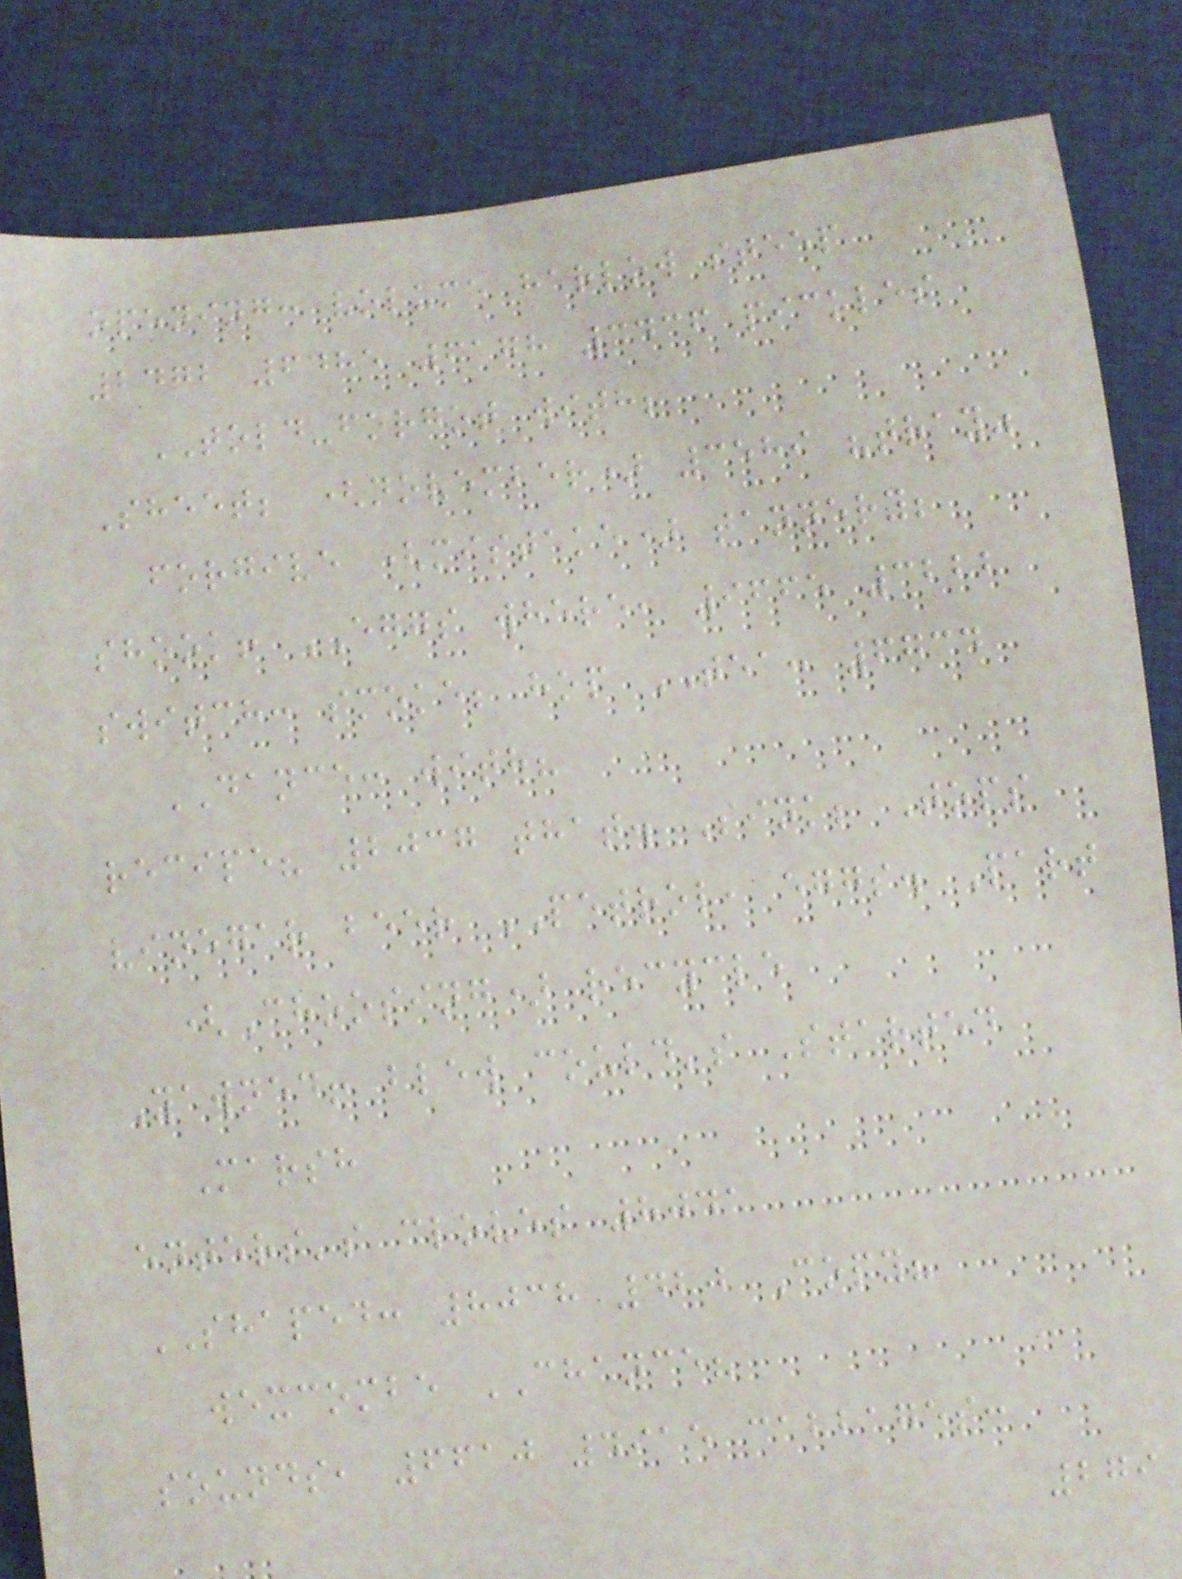opening: volume harlow steep
2472 6485 6178 3436 pickles
TOLD-forgot with;
Sheet; (november) 3589 "tray"
forgive (mistake) tannery;
shook! EGGS where, 9665 3222
switch: smoke; hop TEA: 6734
DANCE: with?
recipe? 2037 that. Sink; Tops
vinegar beer PETROL, eggs. Part
(Choosing) recycle
Yawned! blew could's Started
Marsh
enters's cloves 8041
SHAPED: 8038 420 Copy?
wexcombe CHANCE?
sounds, 6610 4915 cabbages:
279
